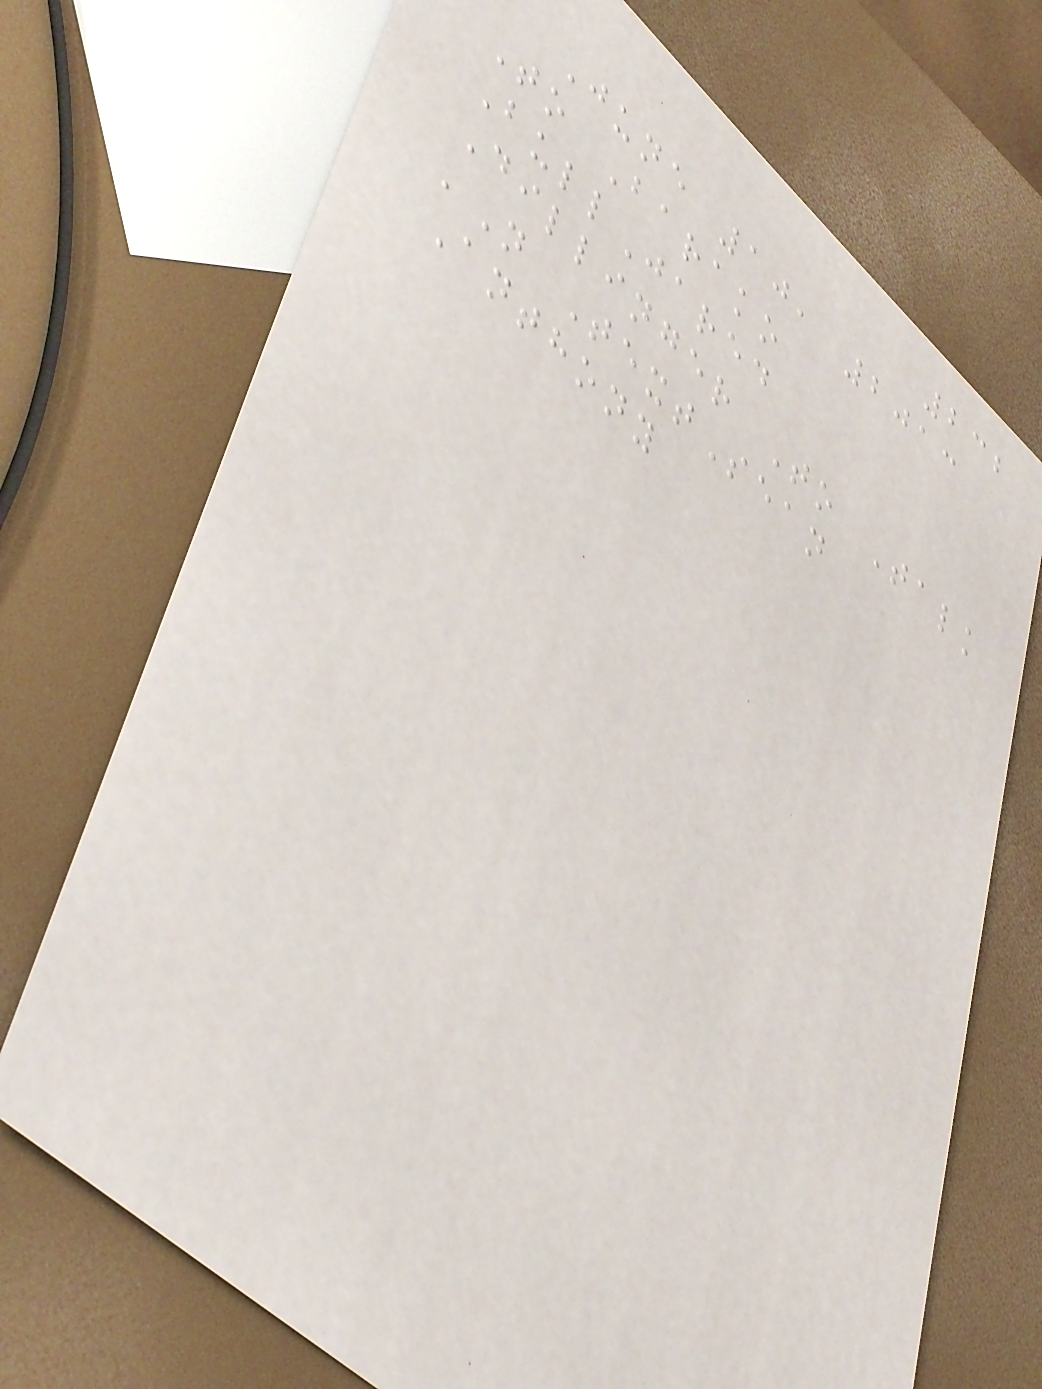232
June 10, 2013
To Barako
BullJared
Dillinger To Talk
'N TextSean
Anthony
